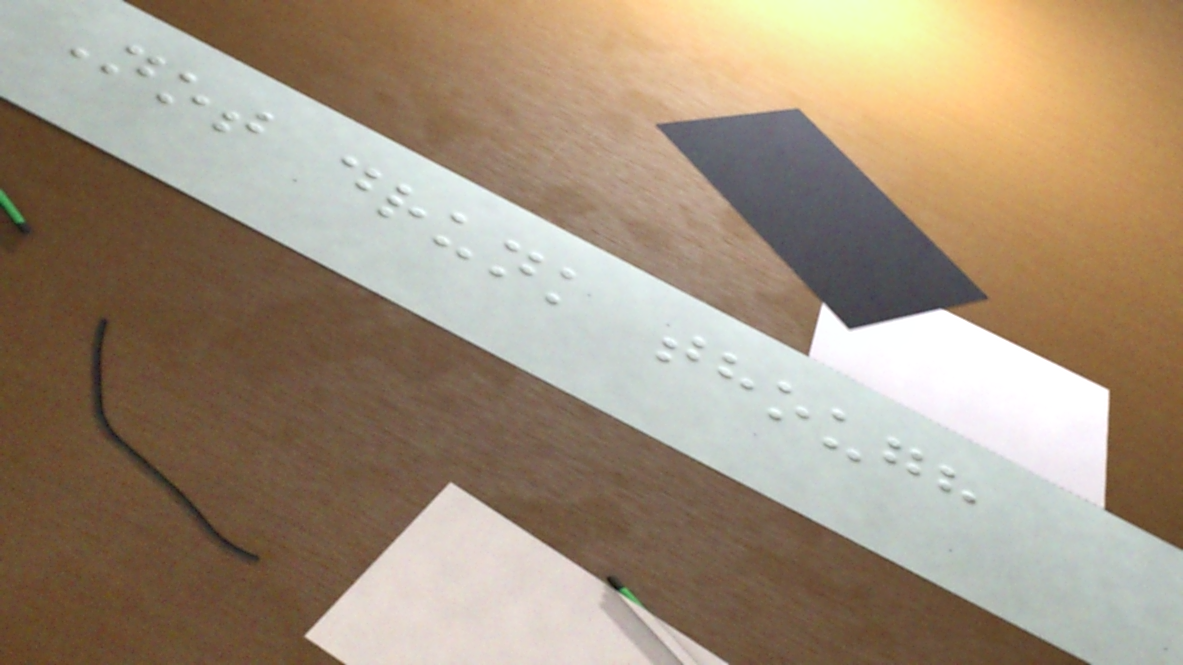Not drunk though
